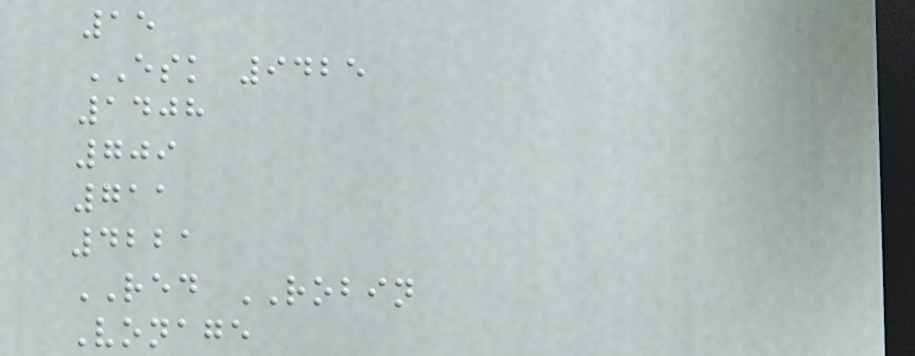15
ESK 9425
1408
709
711
4221
RED ROBIN
Vonage
